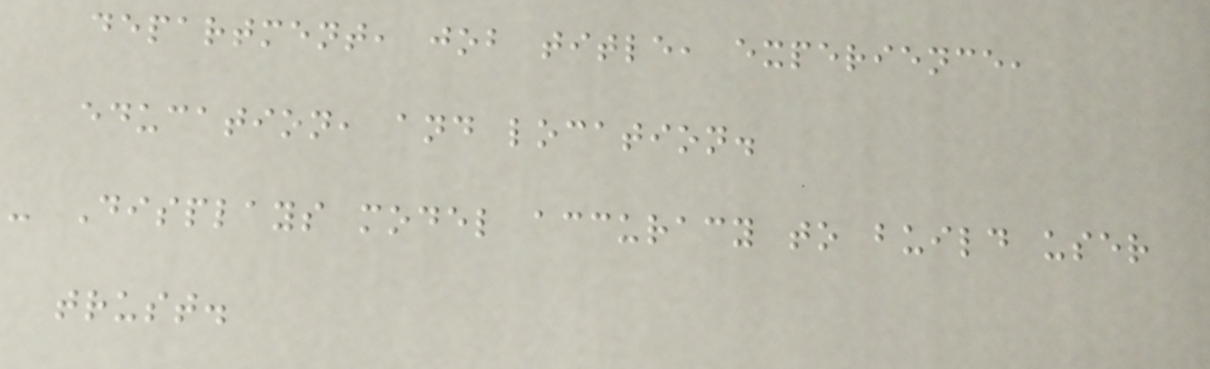department, job title, experience,
education, and location.
- Displays model accuracy to build user
trust.
